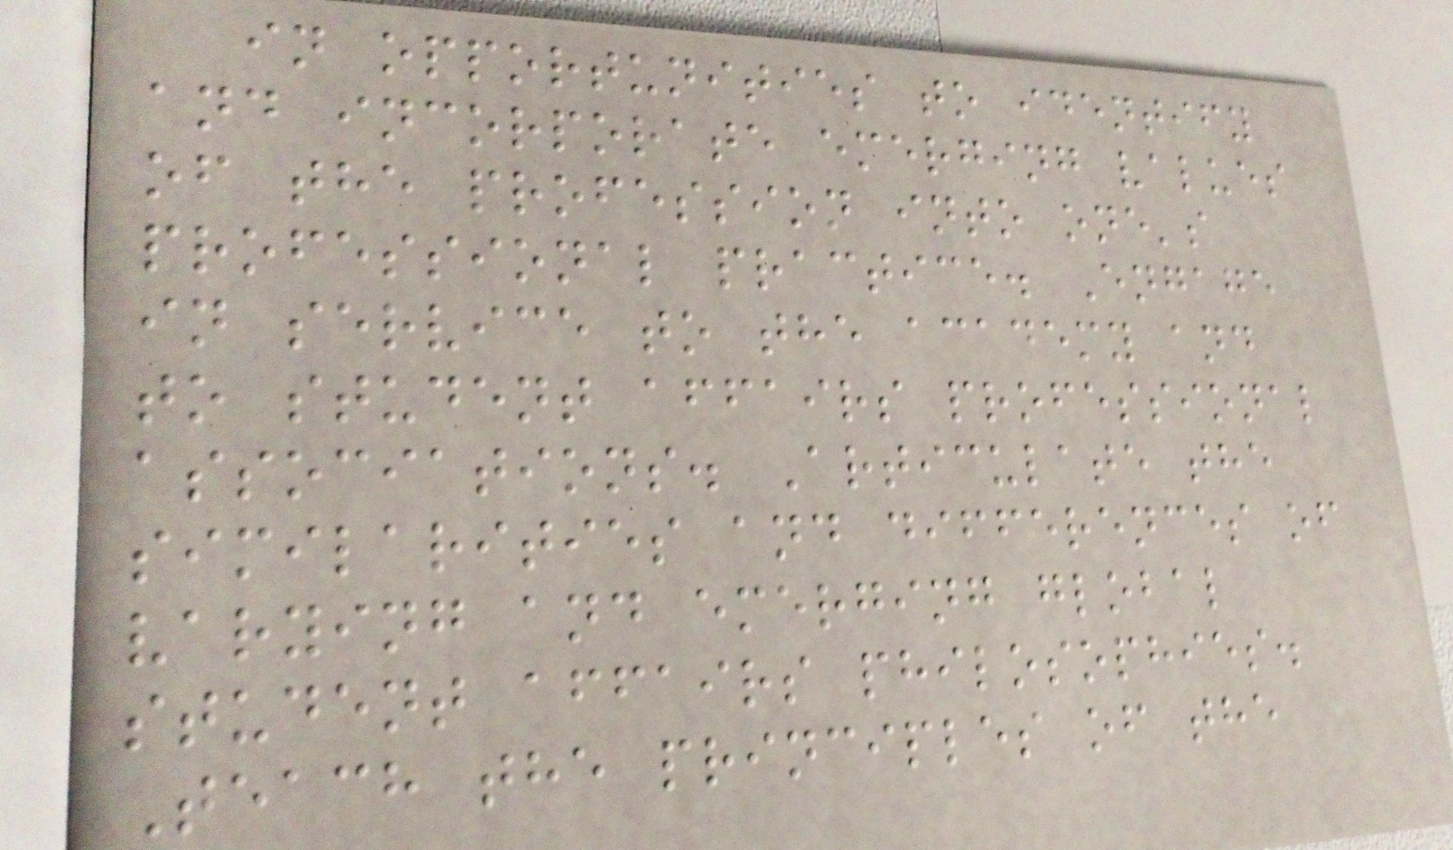in opportunities to identify
and incorporate emerging values
of the profession into one's
professional practice. Engage
in service to the academy and
to student affairs professional
associations. Articulate the
similarities and differences of
varying and emerging global
student affairs philosophies.
Teach the principles of the
